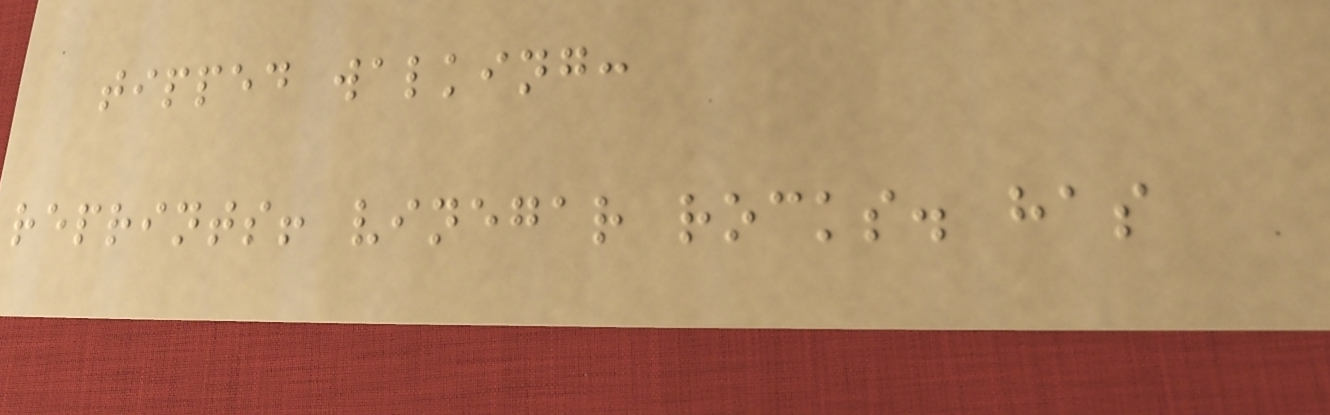tipped walking:
reprints! vinegar rocks. has
